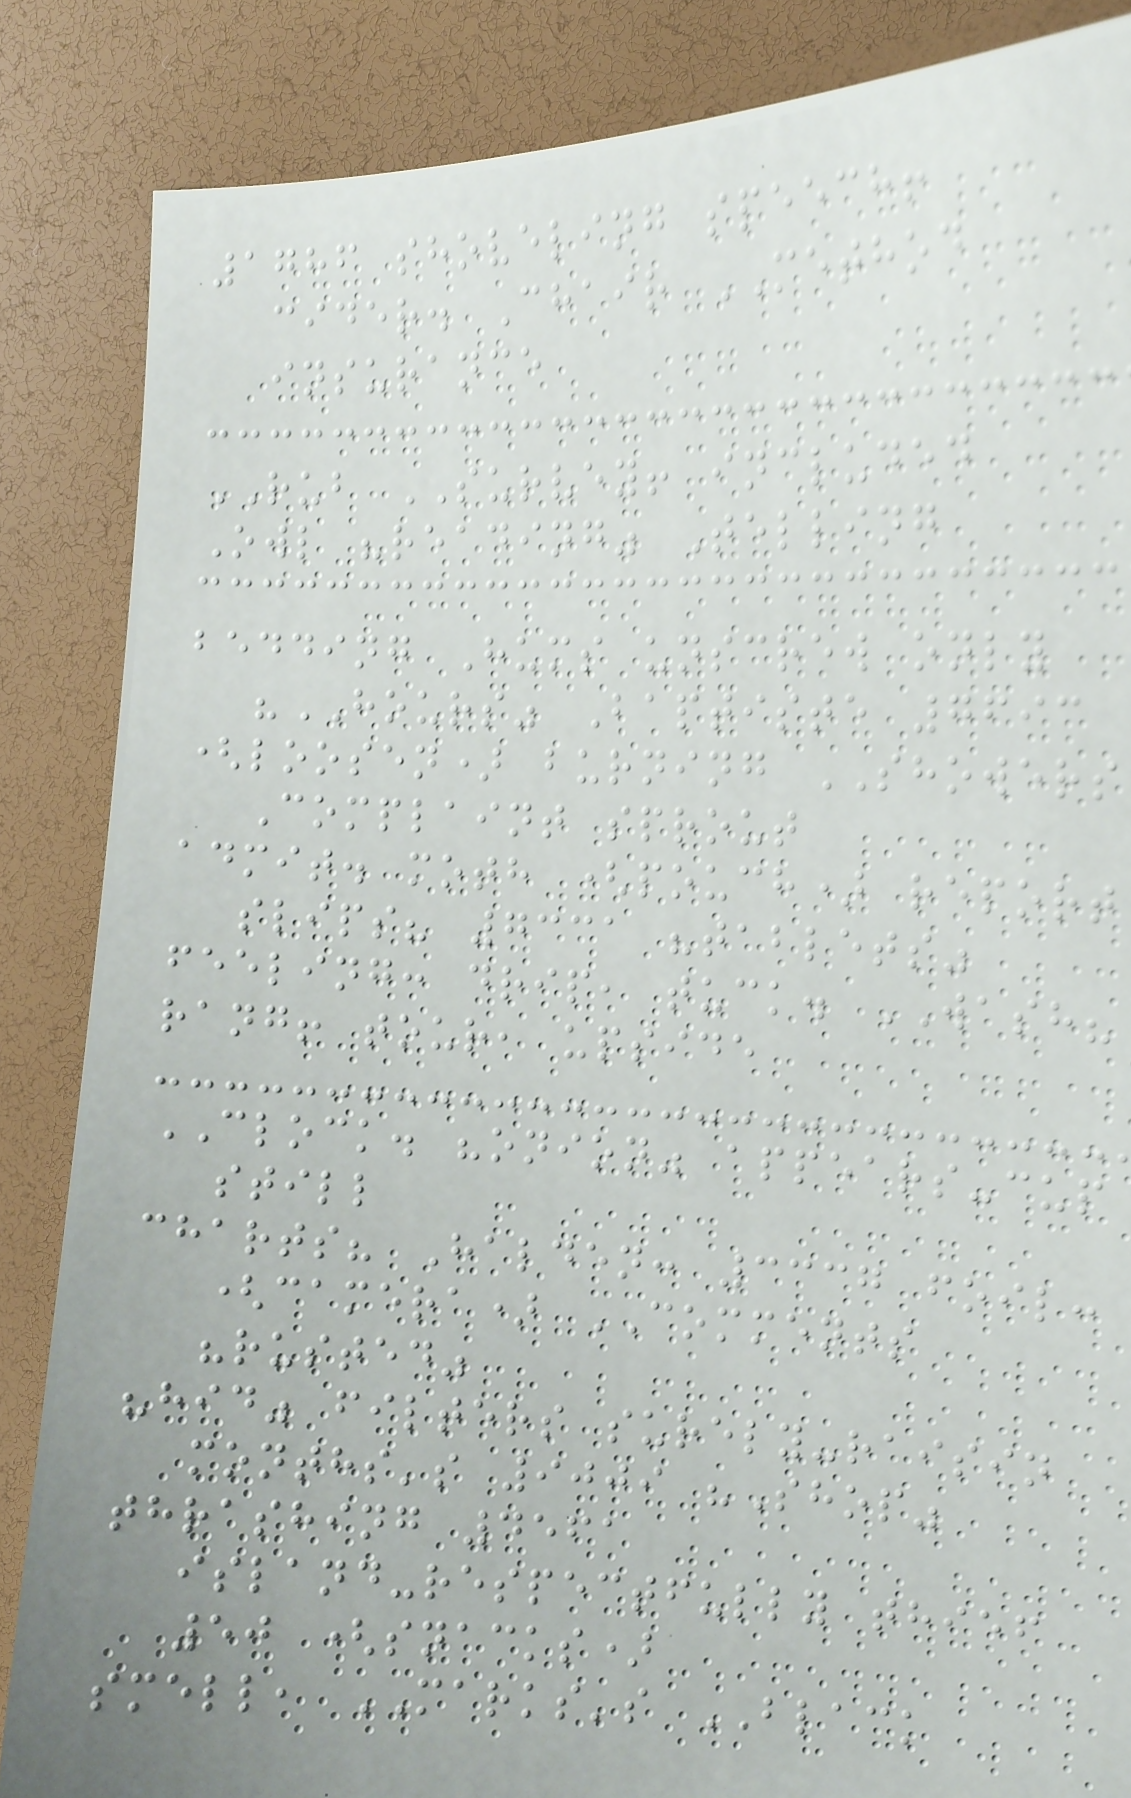1786 shoveling speech!
cider. Chair METHOD
insurance
RUB SURVEY! included
Owl "reading" Telling
bedding Hums unscrew only
"HOURS" Baptiste 7693
(loosen) burning SHOWERS
Complaint sprout
admit. moth (pouch) report
slips? 7331 "tablets"
feeling: drip, tuck. WASH?
rang! tour, upside
CLOCK. "onion" appears-cup
still
charts? Halden: 3337 foil:
(camera) COMMENTS
"rusted"
"hid" filters surely-raisin
months's 9009 "Shop"
thrashing 4561
island-respectfully thief
50 (snacks)
smell, MARKS's BLACK
